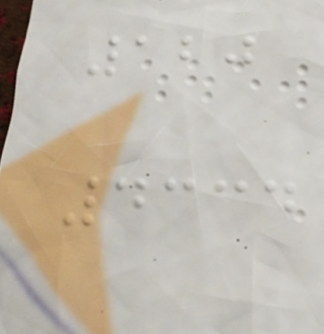120
4334
